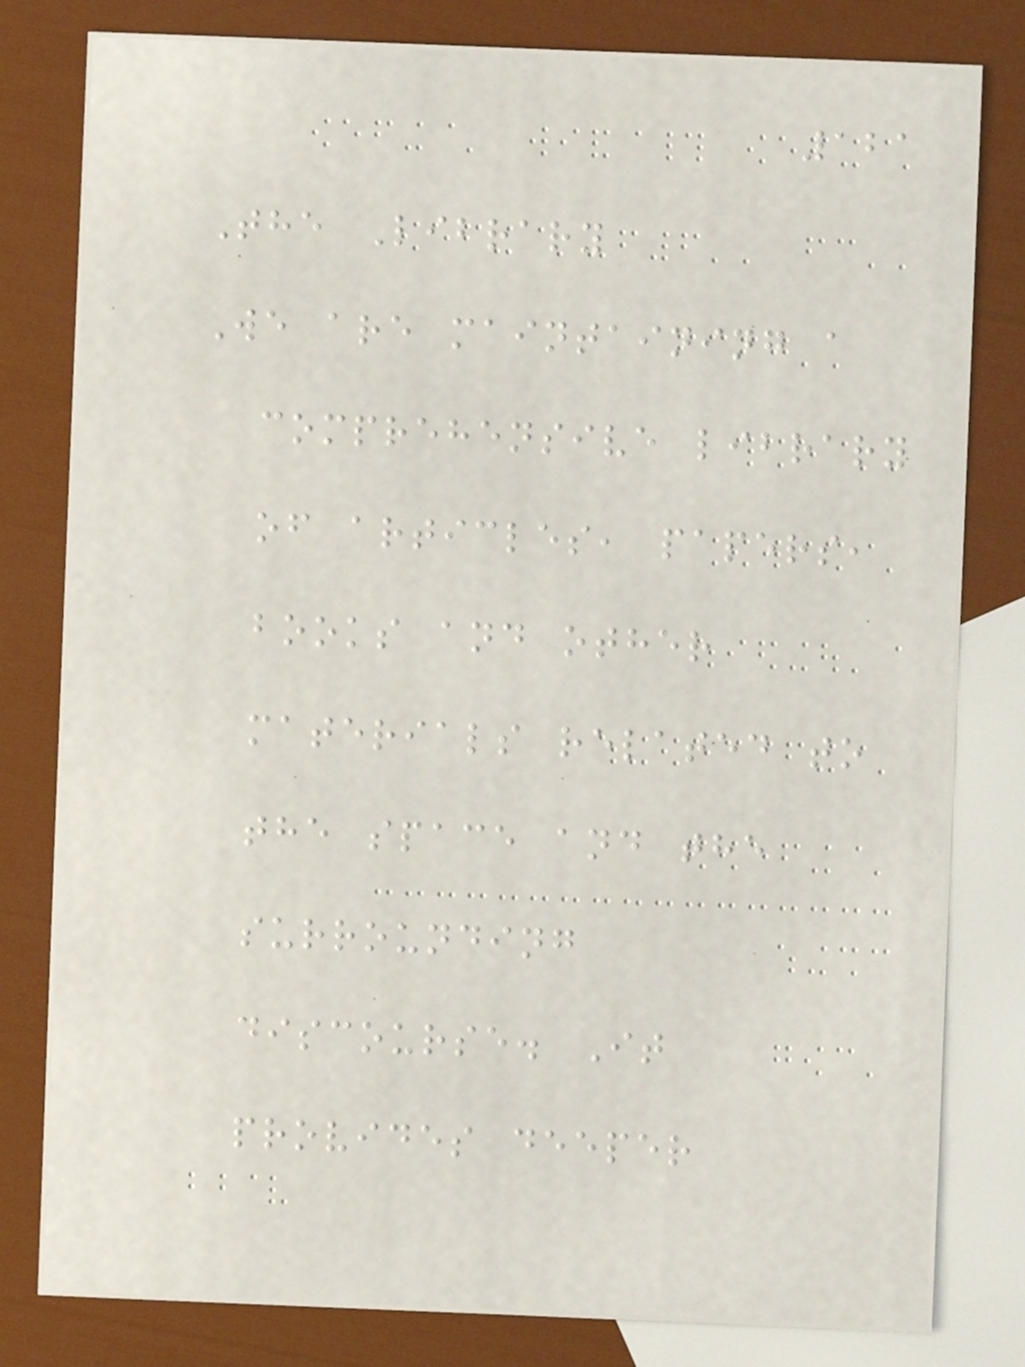121
The Library
We are maintaining a
comprehensive library
of articles, papers,
books and other
materials related to
the space and the
surrounding
discourse. It
provides deeper
